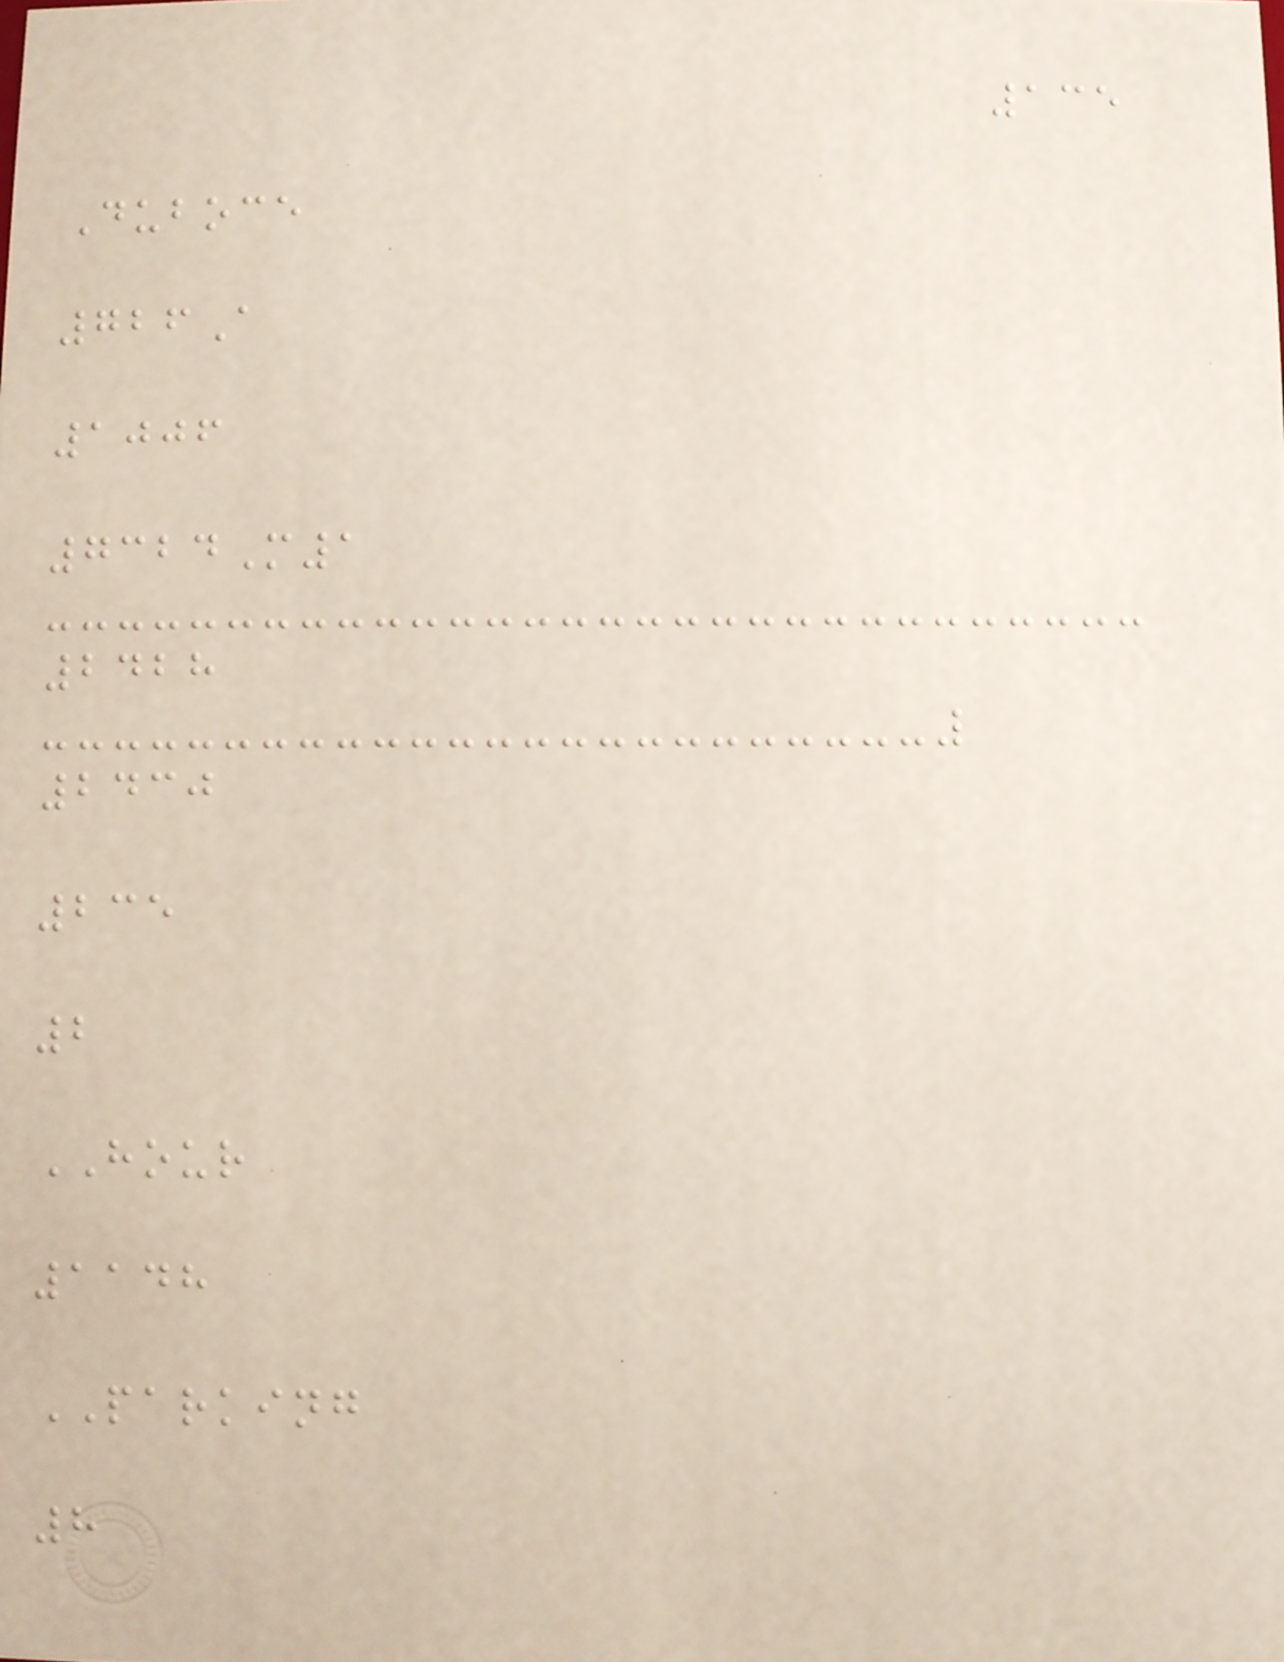135
Duboce
726A
1006
7324M1
2428
2430
235
2
HOUR
1148
PARKING
8
